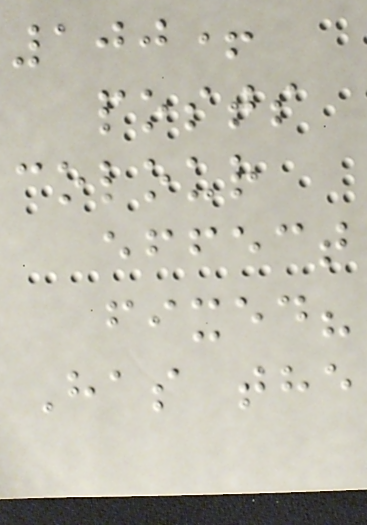100+
posts
colour
effect
fixed?
Has the
